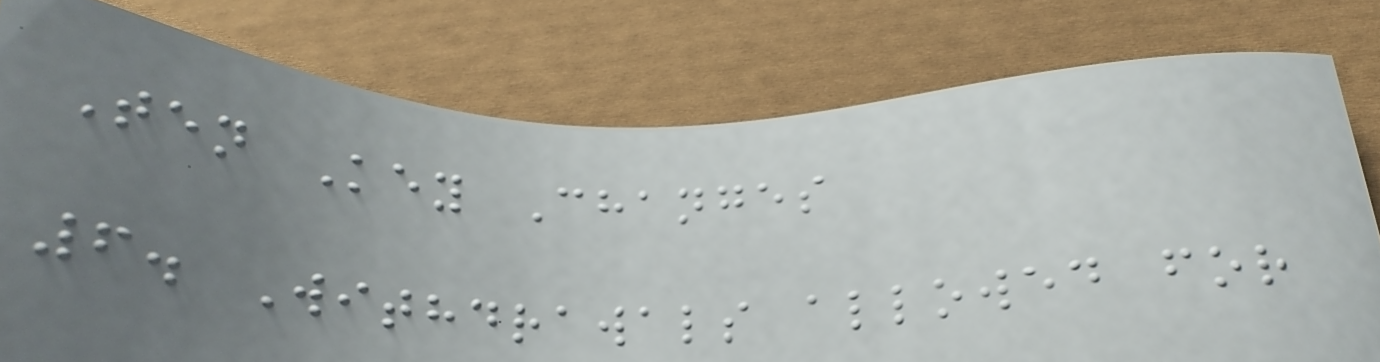Ten Key Changes
6. Withdrawals allowed for
